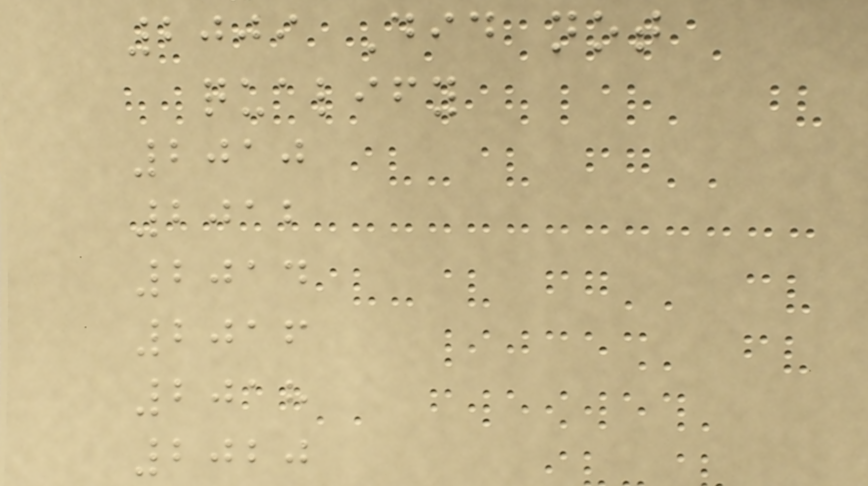2009 Did not
qualify
2010
2012
2014
2016
2018
2020
